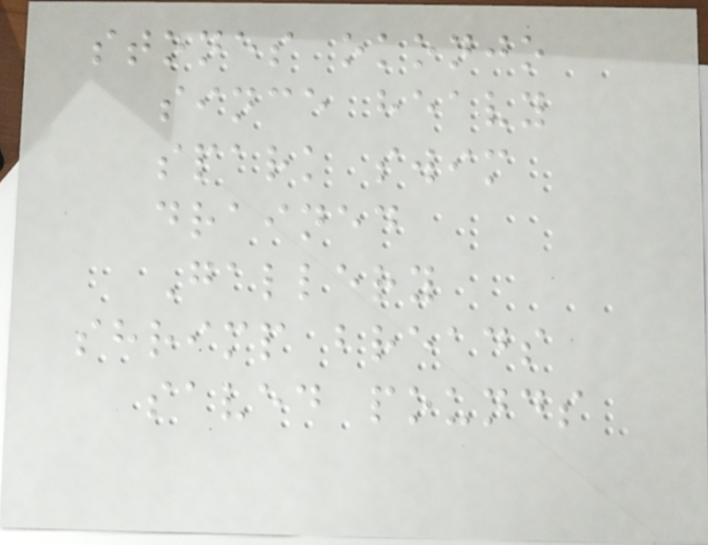stones okonjo
since heavy
spark swim
drained
Gallery
shrimp breads
saved pounds
